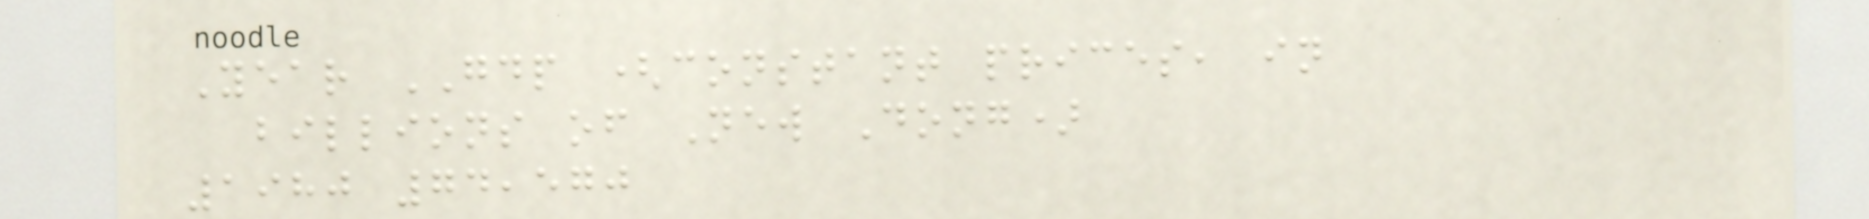Year GDP (constant prices, in
billions of New Dong)
1980 74,570
